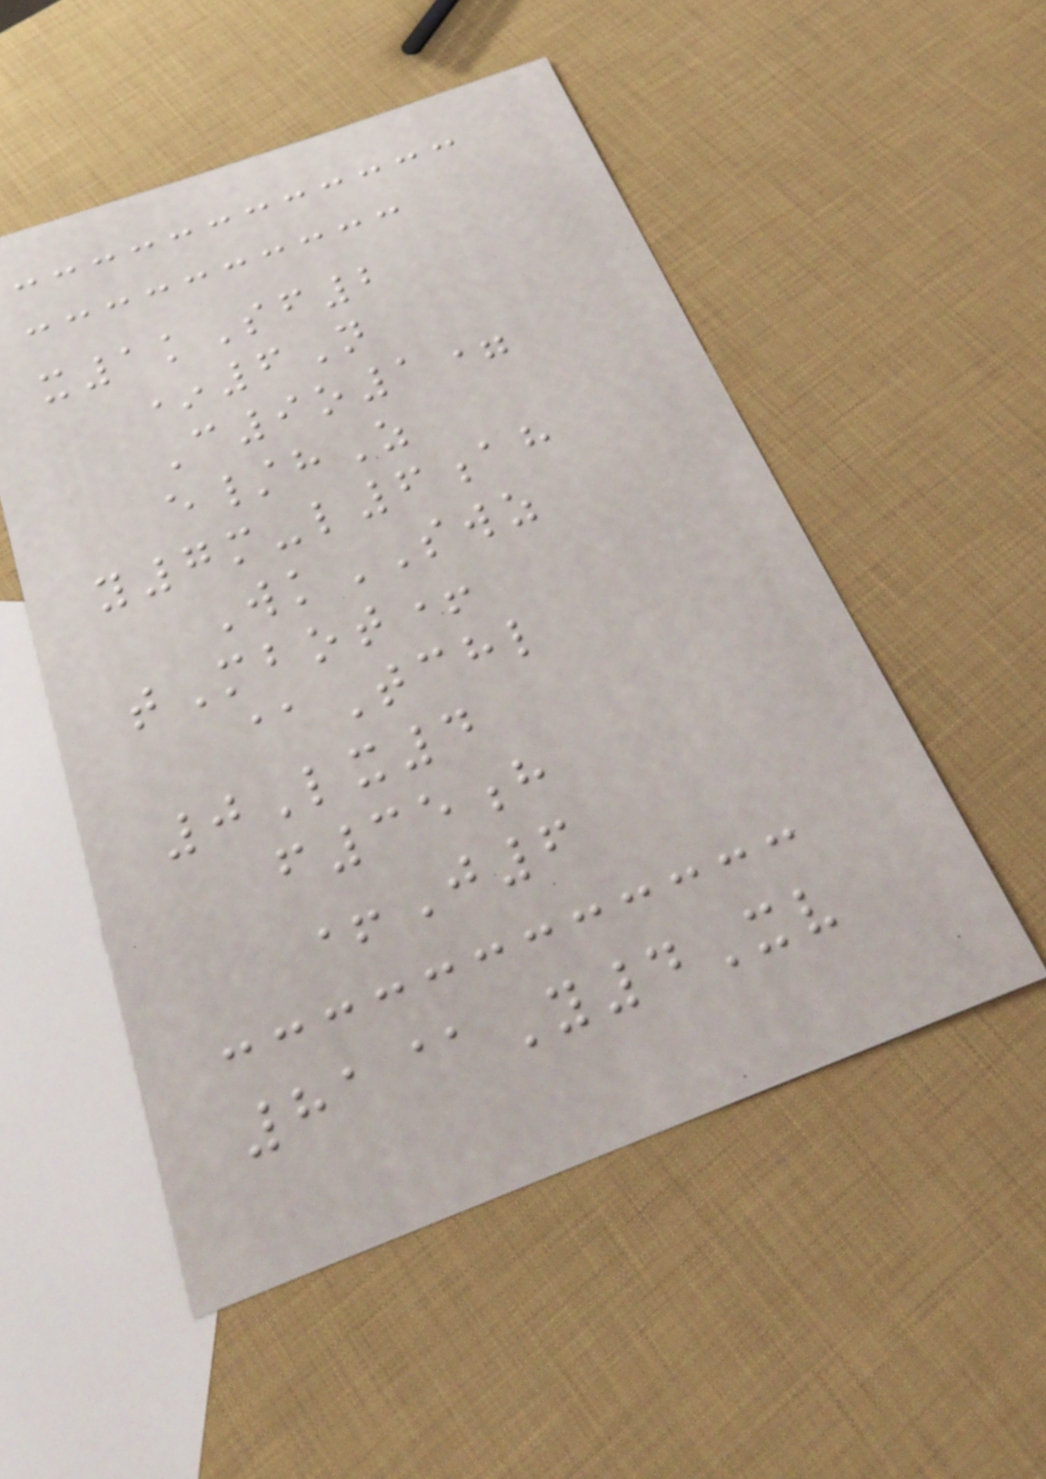x1kSf2
*6N
C9o1=
e/hZ
y7m-l6ah
WkSWZ
tMbot+
@Tchl
0Lx4
f35h
+J6
81@Y4Xv
